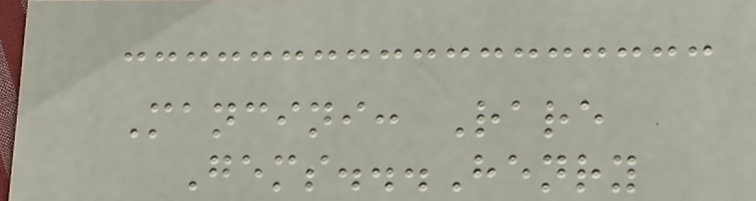Mancini: Rare
Gems...Henry
